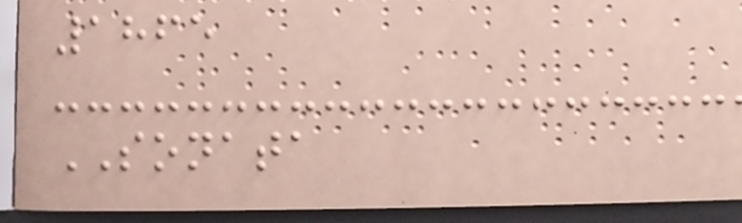1865
SONATA
